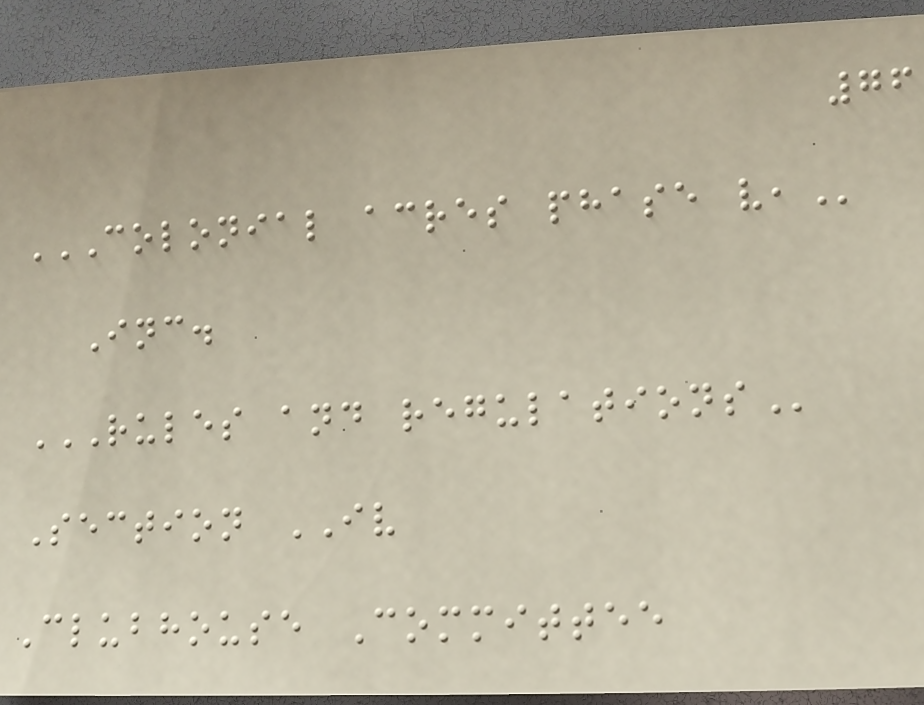76
COLONIAL ACRES PHASE V,
Inc.
RULES AND REGULATIONS
Section IV
Clubhouse Committee
